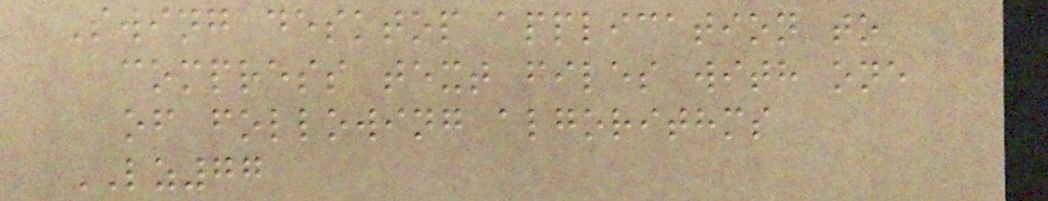Swing desktop application to
compress text files with one
of following algorithms
LZ77
